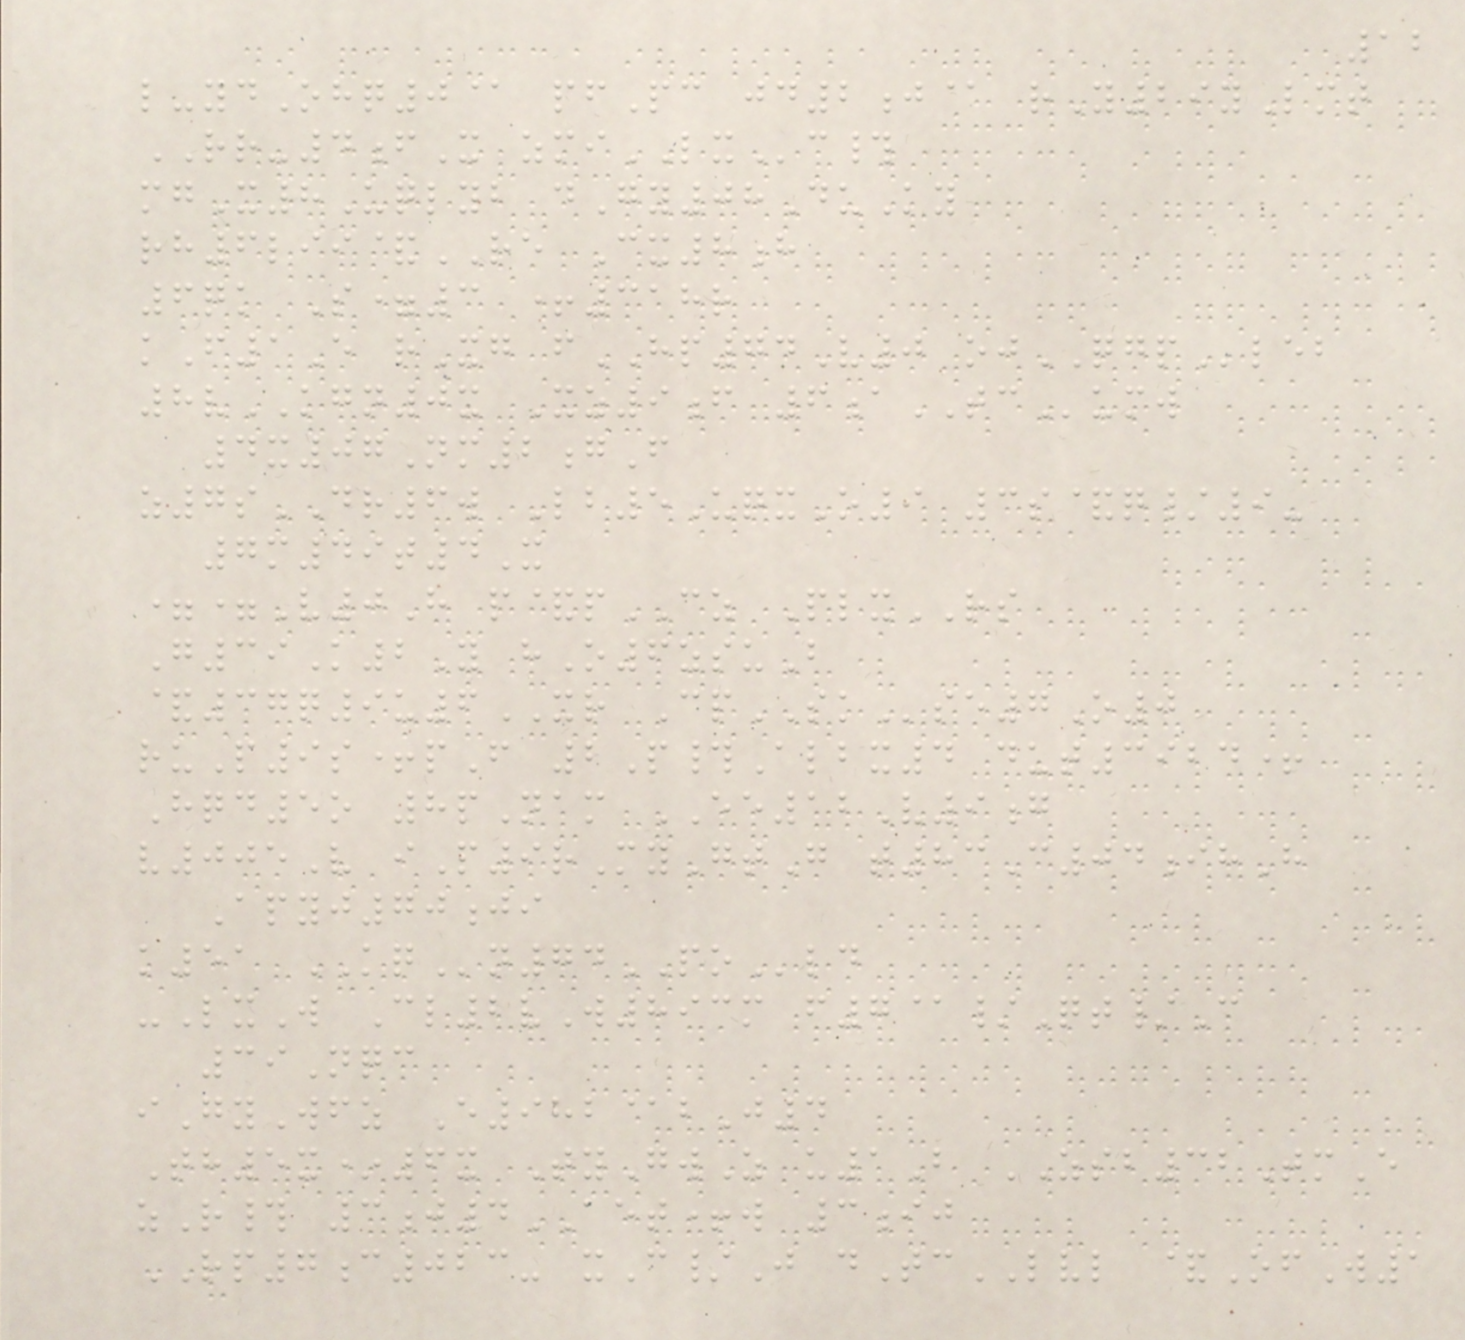12
l-ydOhq0@ pfPc jd2j@ rY29yLmt
RR-4fX zmiLXc#
mgX8Uqlyb dGy08DuKy
rh6lii&RE Cx8h
6qk S=3 +318r
kF1E rXg fHP74V0 ojQGPleb
8vKGN0x Xz9f 6aTCumw
4x07Nm2gF
z7sDR6w Lb5UqxO9 3s&q/9-
7m49t4X
==V0H p&pCZ PlxRS
G39K2Y hO6zsuB
&37q9u6XR CpSKse7O0
ruP9s+pF 2P#Albx4 dut3924+
Hqd5o 8pNam EE12V9g
v005V iP9rMyGtG t83C04ihH
Apyj70ji
k51 KQn74POld
-LxW Cl2vW893m f7@/Qt/C
39Nqc
iGyWfz E982@bJ4
Th5x*6x TyGwZ u1B ZSB32TmE
zR# 3j4AET+w 3ij
RP7c023- xC/J dTcLVL &OfW1
